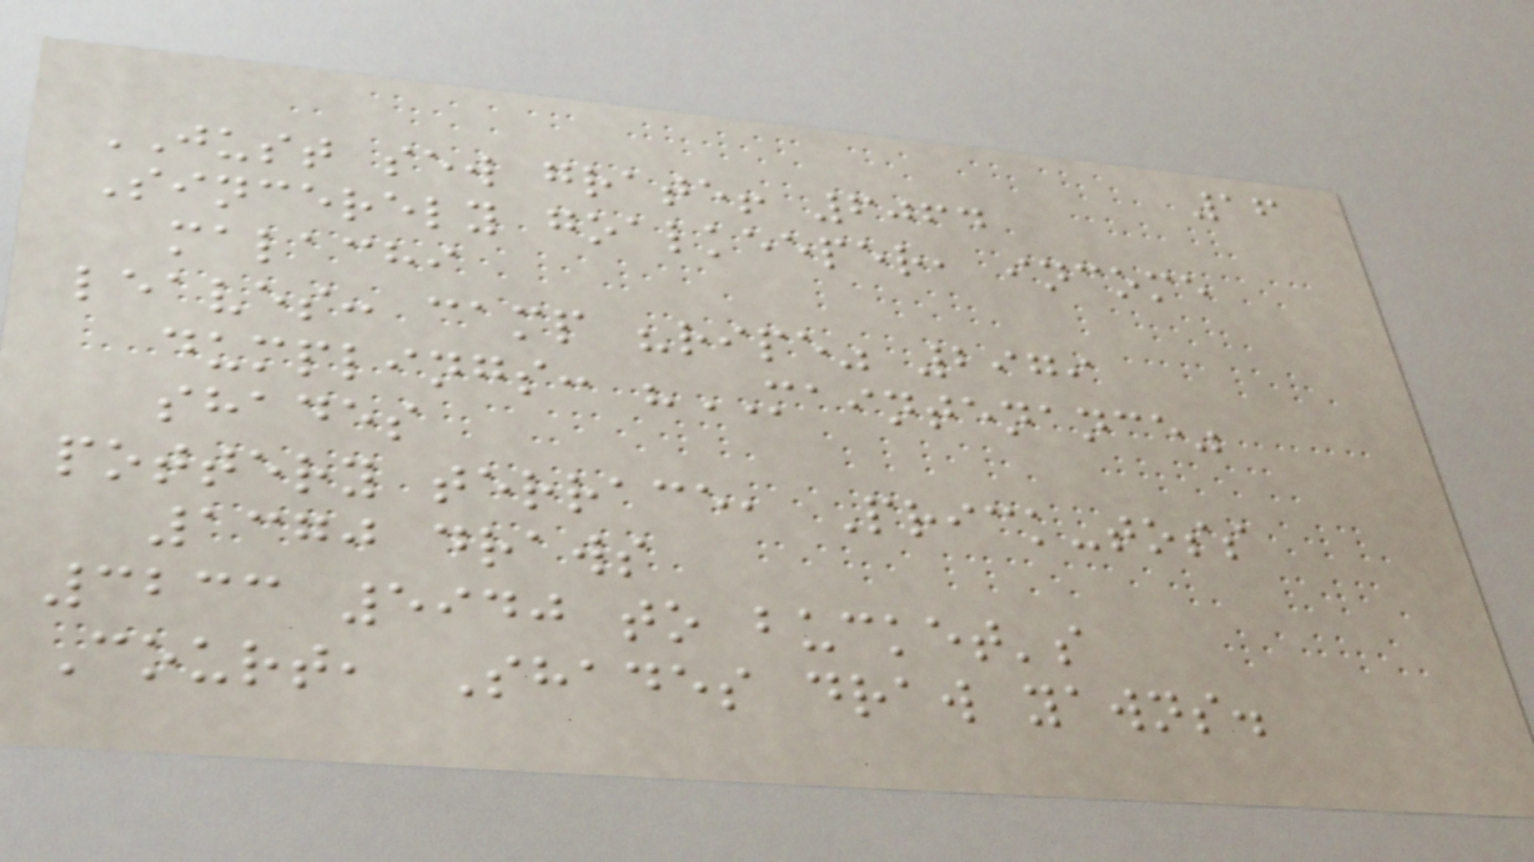16
JUST sew grate! 6064
Sincerely goalkeeper, income
malachi
leaves: camp "ripe" 2979
dumplings: "MAINTENANCE"
shades
pottery terrace, Prick-toss
1370 draws
3233 5940 to bucket's
Court, Shades draw yawns.
